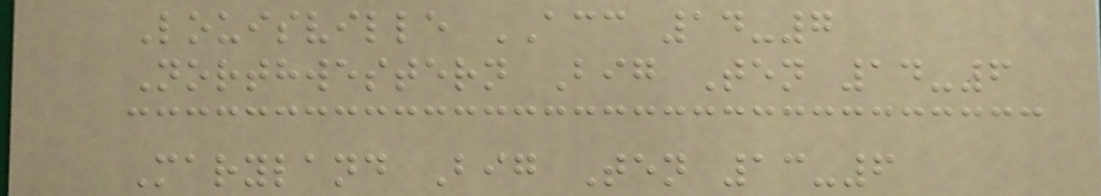Louisville ACC 14-7
Northwestern Big Ten 14-6
Maryland Big Ten 13-6
